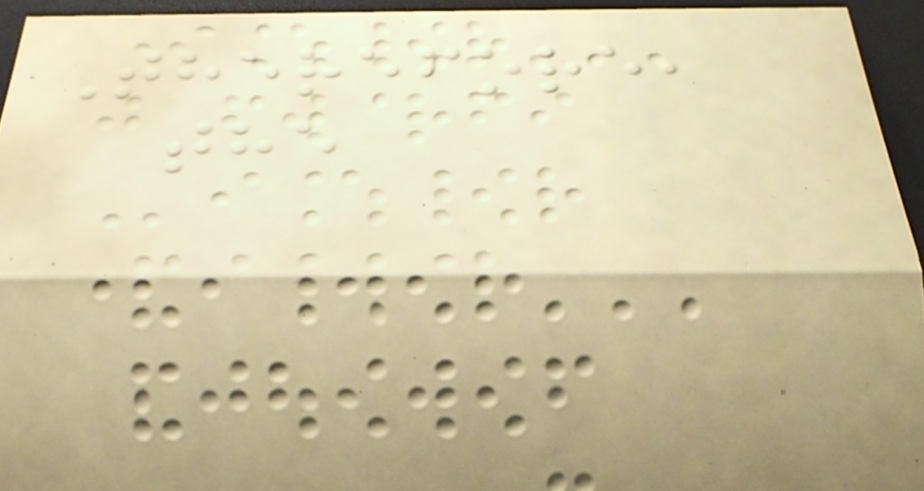Therefore,
the
